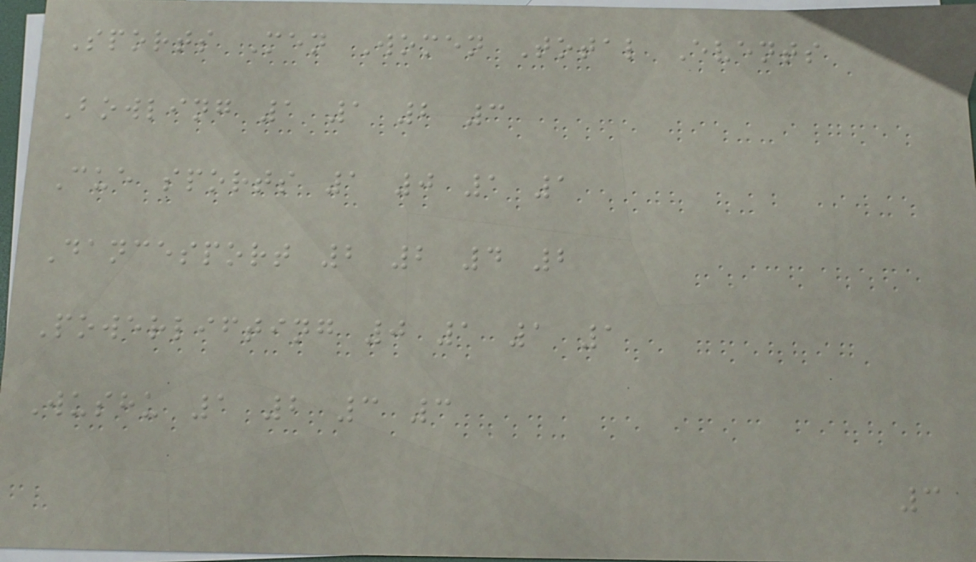Sports Men Women Total Events
Bowling 1 1 2 3
Cue sports 1 0 1 1
Dancesport 2 2 4 2
Powerlifting 0 1 1 1
Wushu 1 2 3 3
3
